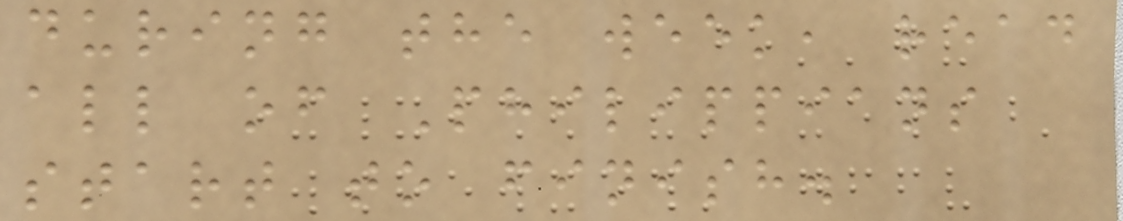during the week, read
all of Philippians
start to finish.
